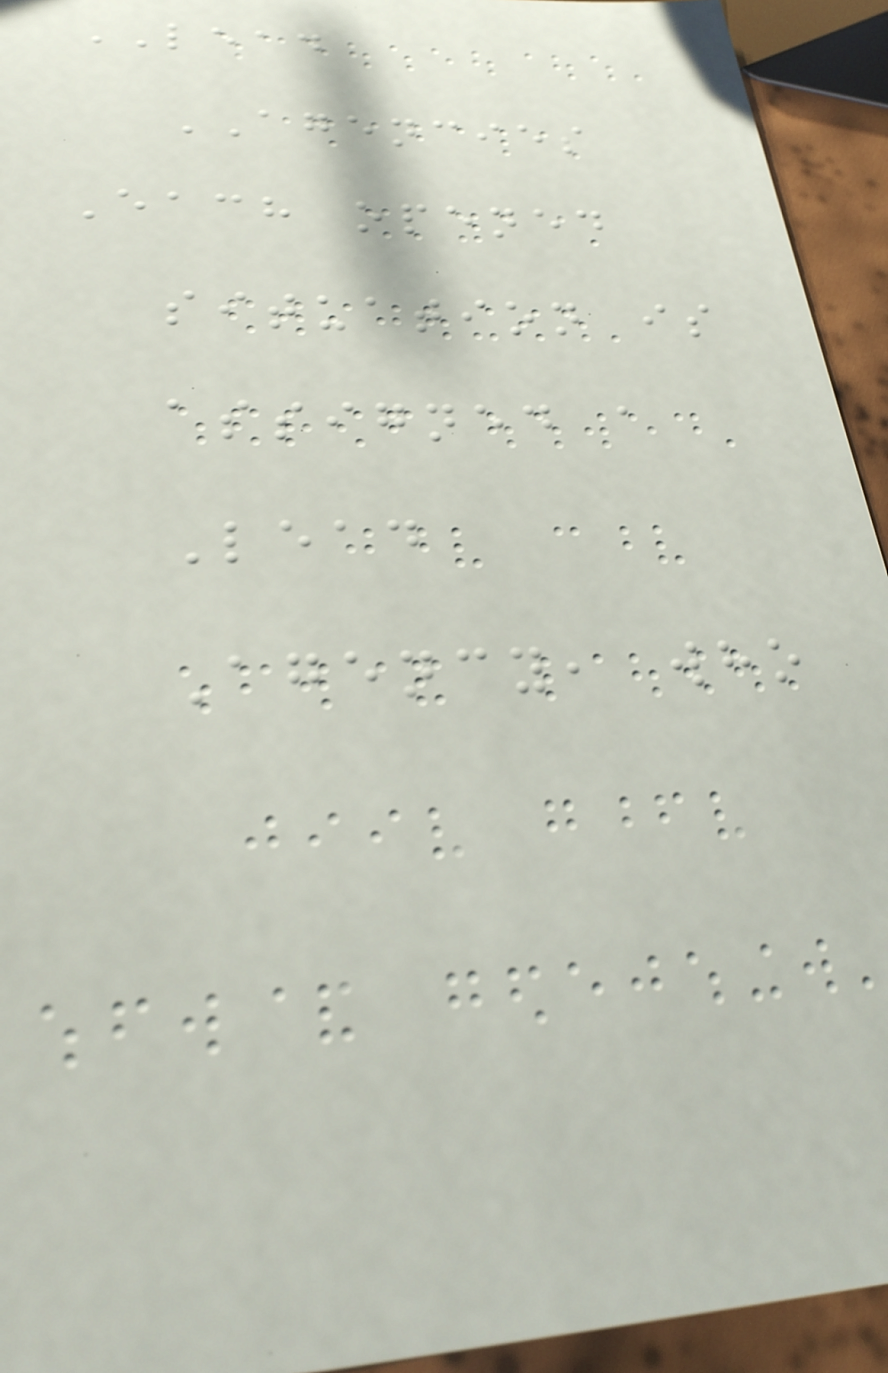LEAD
AGENCIES
Each opened
situation is
assigned a
Lead
Agency, who
